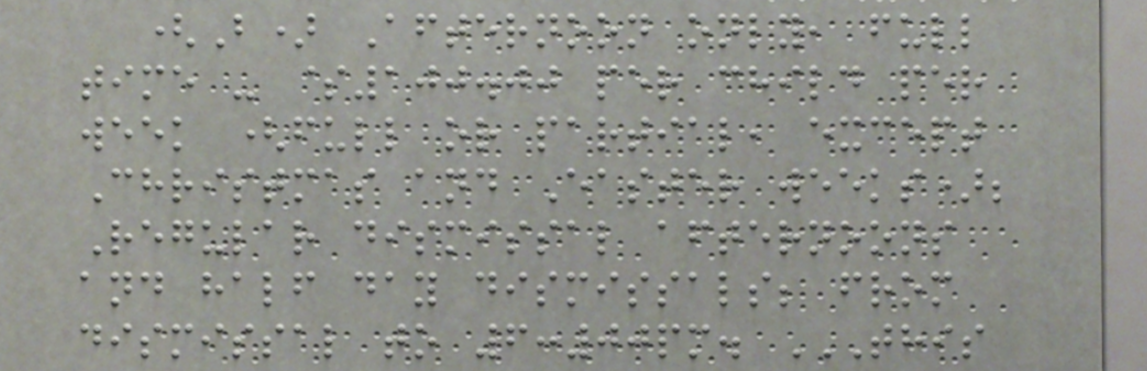(B) Afternoon only, full
time - $100.00 per child per
week (full or partial, except
Christmas and Easter weeks);
Regular dismissal afternoons
and half day dismissals; from
dismissal to 6:00pm. THIS
